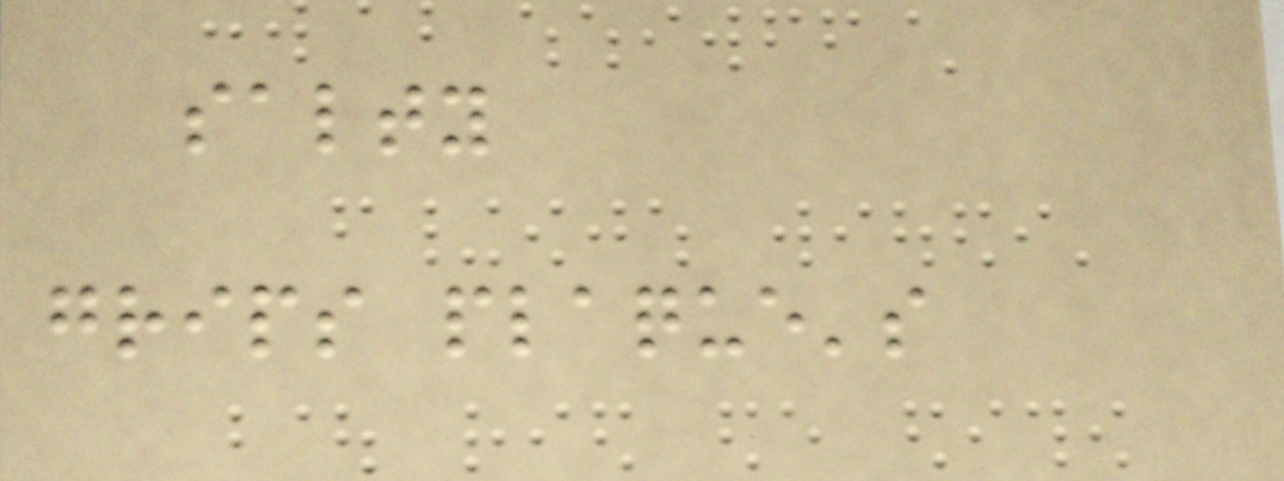salty
grips plaque's
